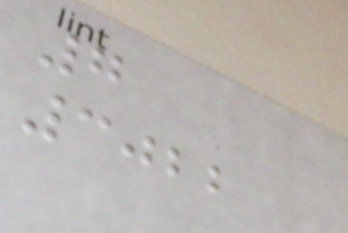7
3022
